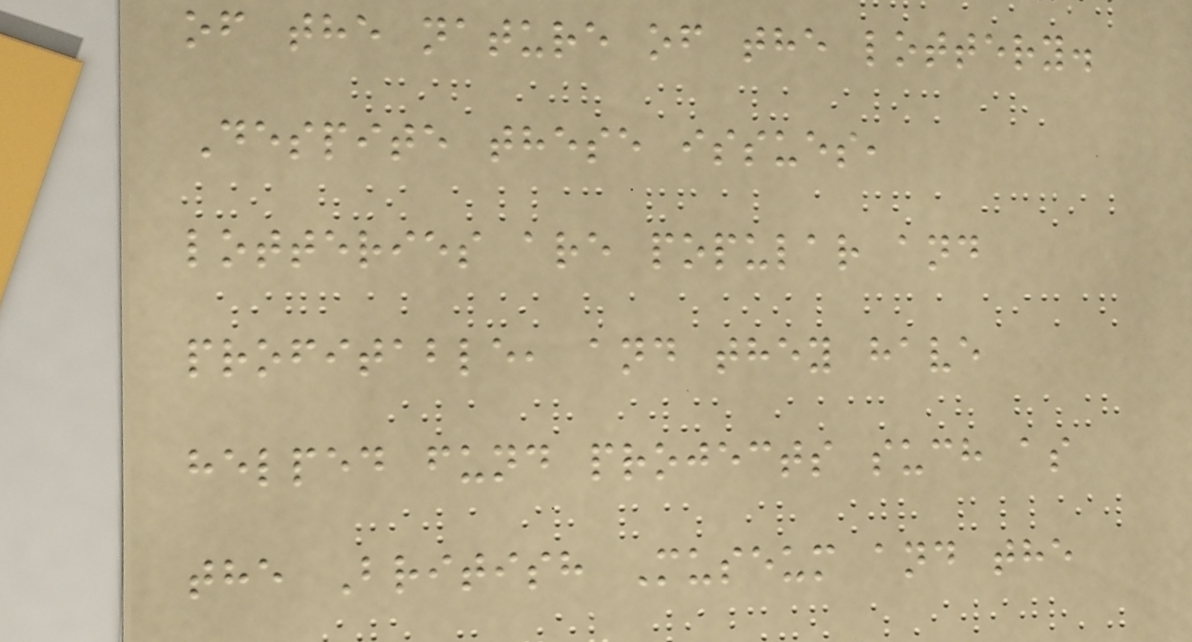of the nature of the lottery.
Despite these issues,
lotteries are popular and
profitable, and they have
helped fund projects such as
the British Museum and the
